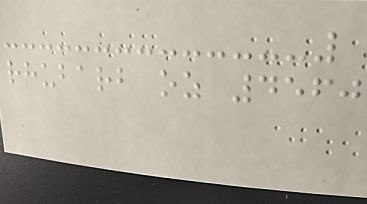rhubarb oz 4560
